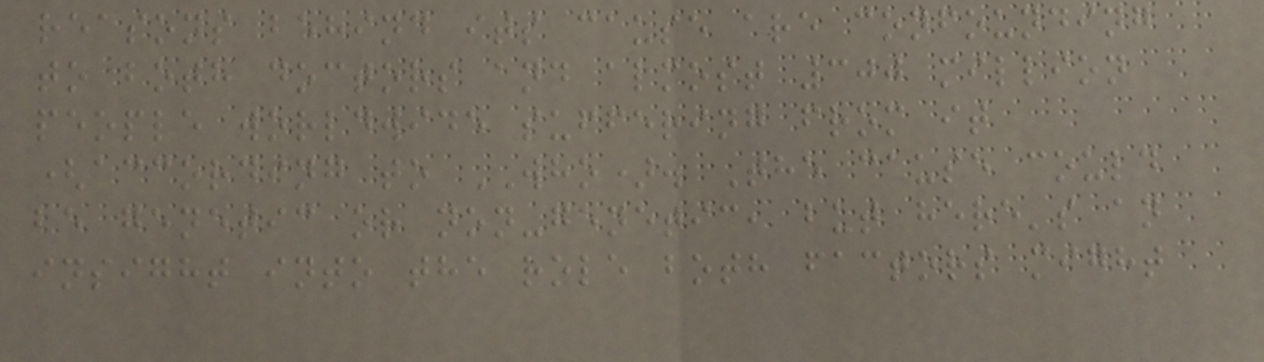reasons behind its cause are confounding
to both doctors and almost 300 million
people worldwide suffering from it
(according to WHO). The cause could
be genetic or non-genetic, but here's an
insight into the role both factors might
